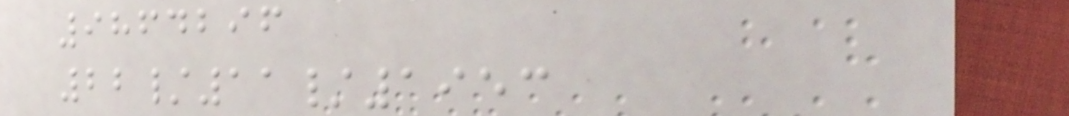9864296
22/11/1953
